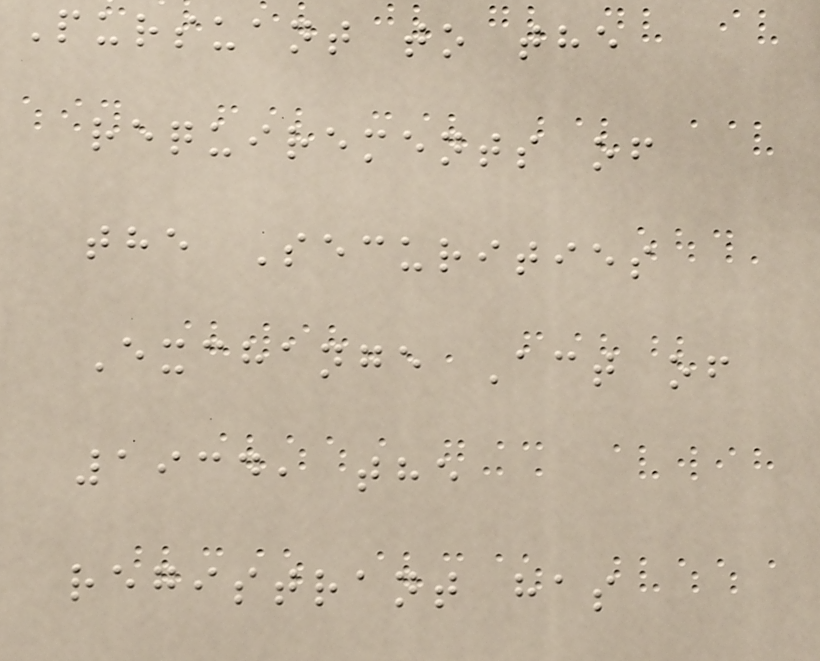Pursuant to the
requirements of
the Securities
Exchange Act of
1934, the
registrant has
